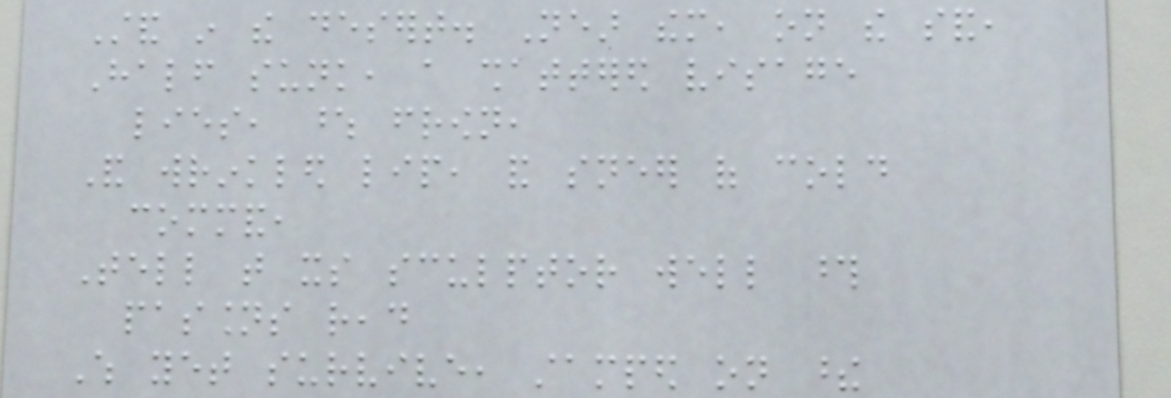Stand in the desert. Near them, on the sand,
Half sunk, a shattered visage
lies, whose frown,
And wrinkled lip, and sneer of cold
command,
Tell that its sculptor well those
passions read
Which yet survive, stamped on these
